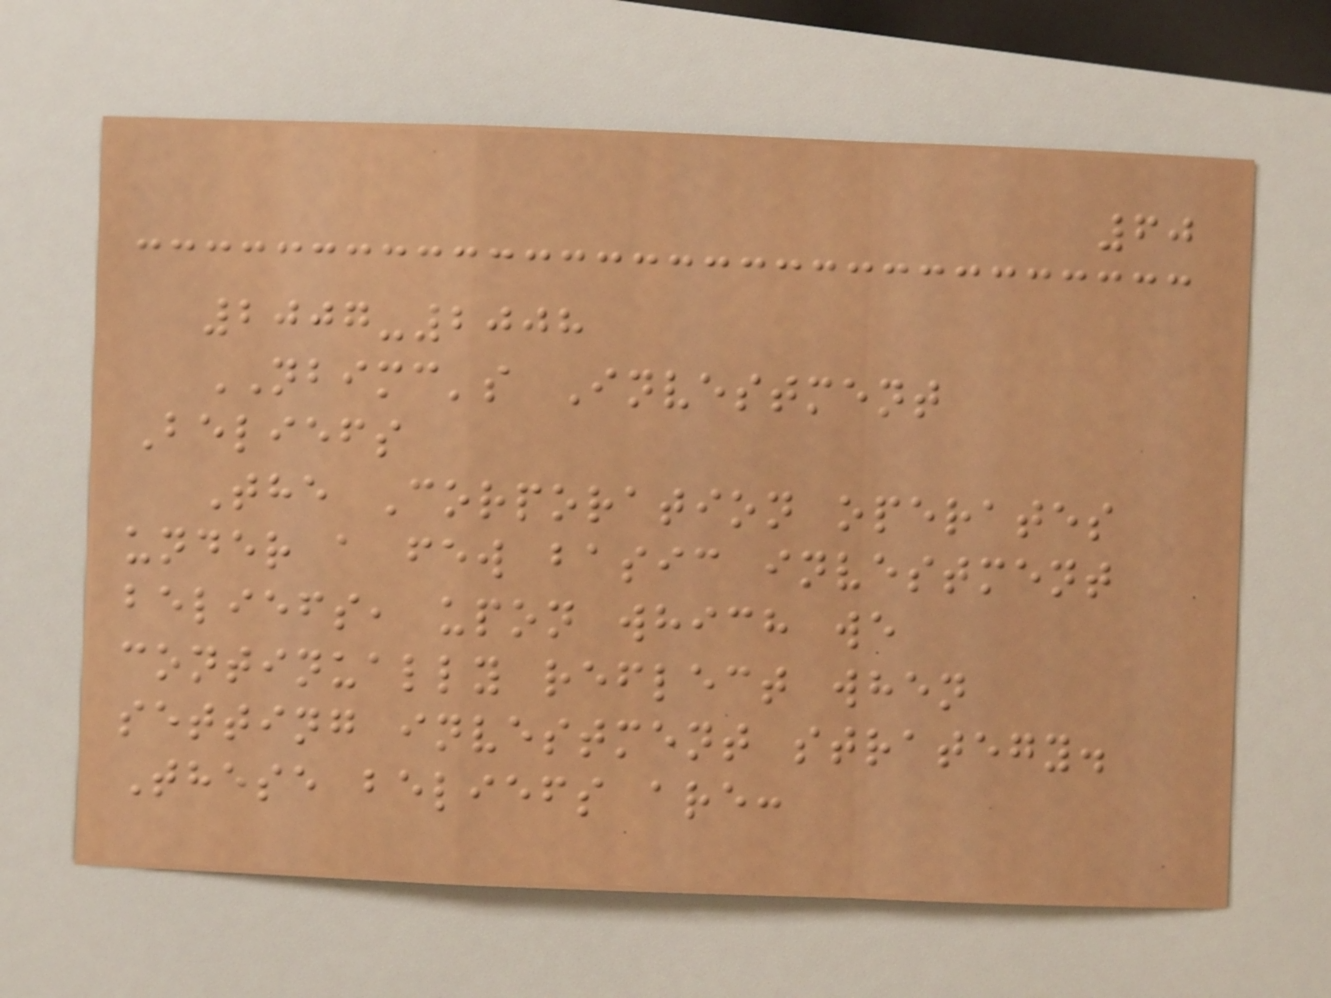60
2007-2008
NBIMC's Investment
Beliefs
The Corporation operates
under a few basic investment
beliefs, upon which we
continually reflect when
setting investment strategy.
These beliefs are:
